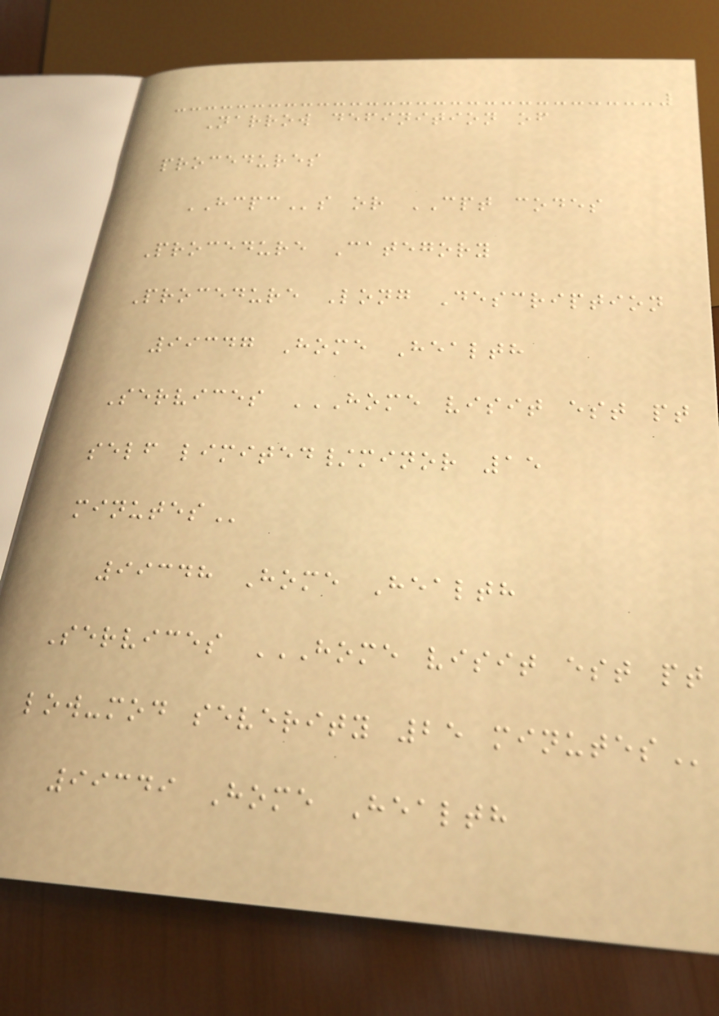Narrow definition of
procedures
HCPCs or CPT codes
Procedure Category
Procedure Long Description
99347 Home Health
Services HOME VISIT EST PT
SELF LIMITED/MINOR 15
MINUTES
99348 Home Health
Services HOME VISIT EST PT
LOW-MOD SEVERITY 25 MINUTES
99349 Home Health
